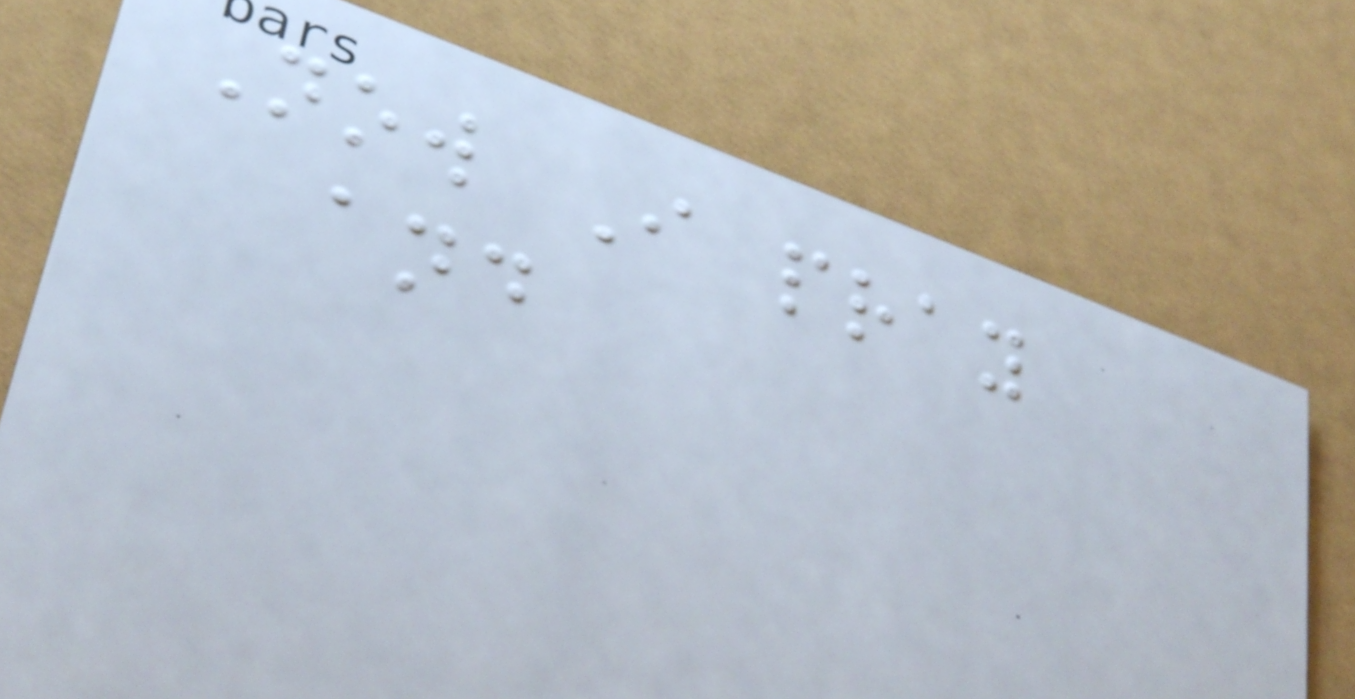Now I pray
and
